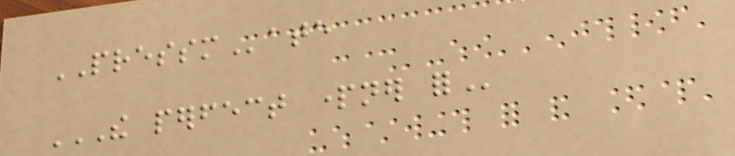PRESSMate
THE PERFECT PARTNER FOR
